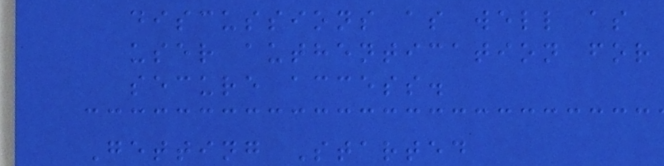discussions as well as
user authentication for
secure access.
Getting Started
